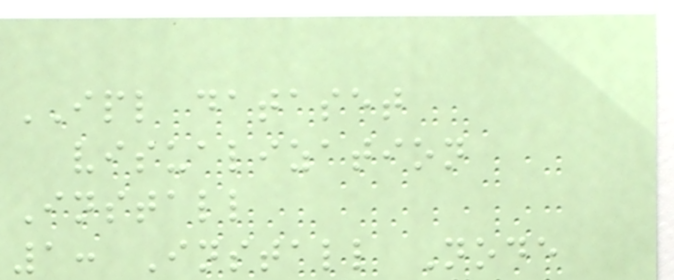IPL dataset
visualization
Install
1: Install Node
